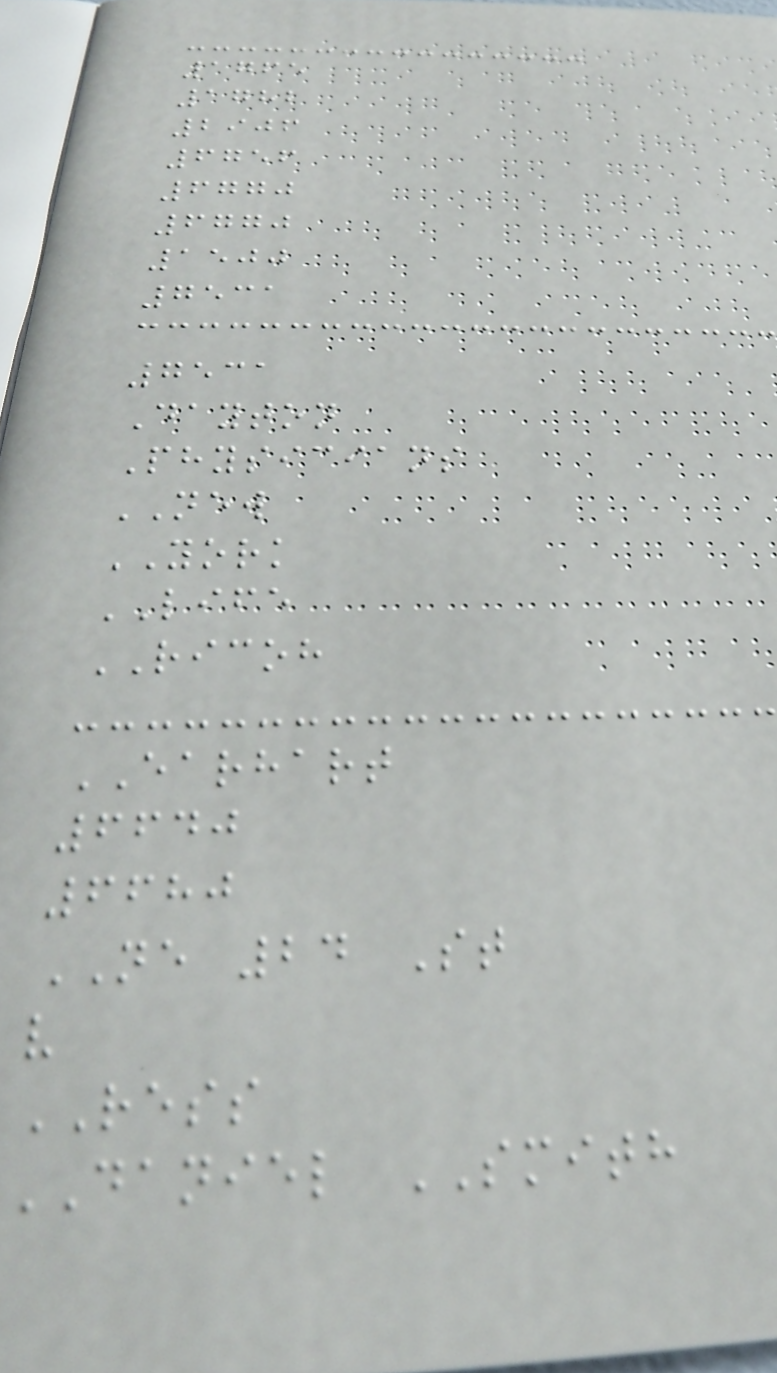1765
1782
2906
6756
6770
6770
1500
7531
7531
Dayton
Physicians
NEW
YORK
LIFE
RICOH
EARHART
6640
6680
NE 24 St
v
RESS
DANIEL SMITH
